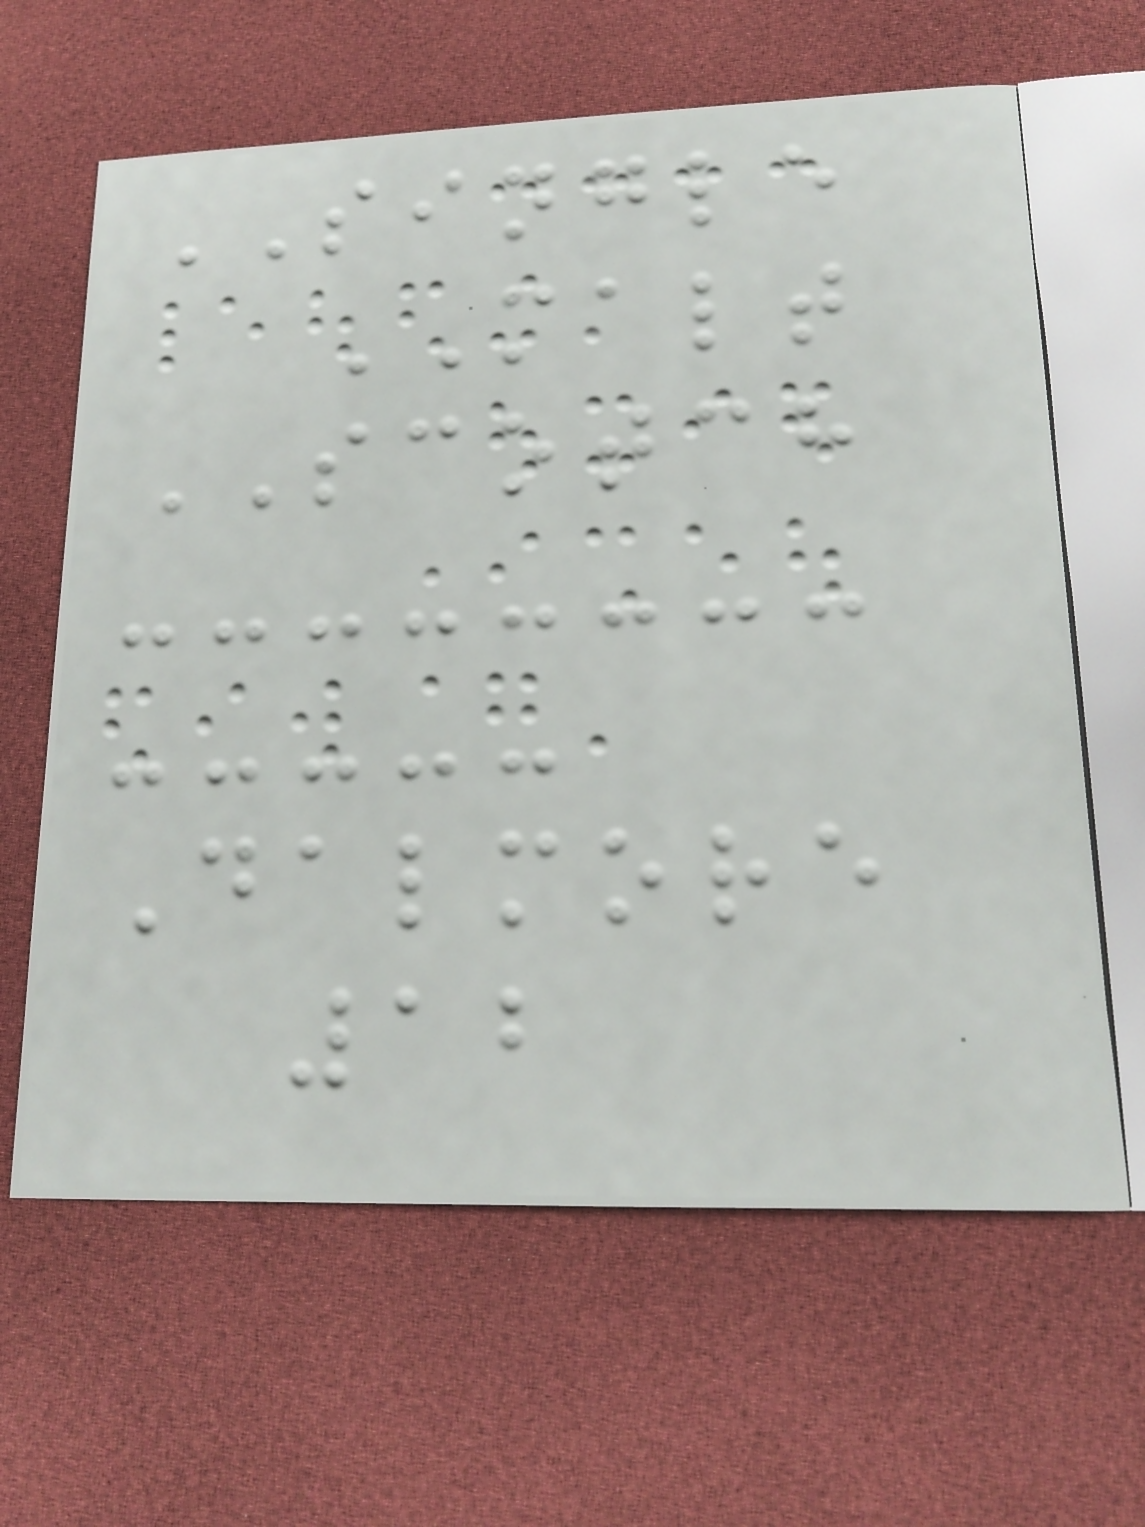SINGLE
MALT
SCOTCH
Dalmore
12
